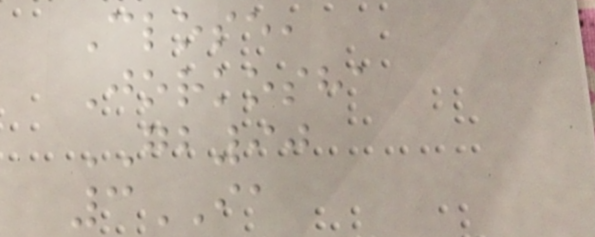Close,
Jorkosha
GB90
3IA
